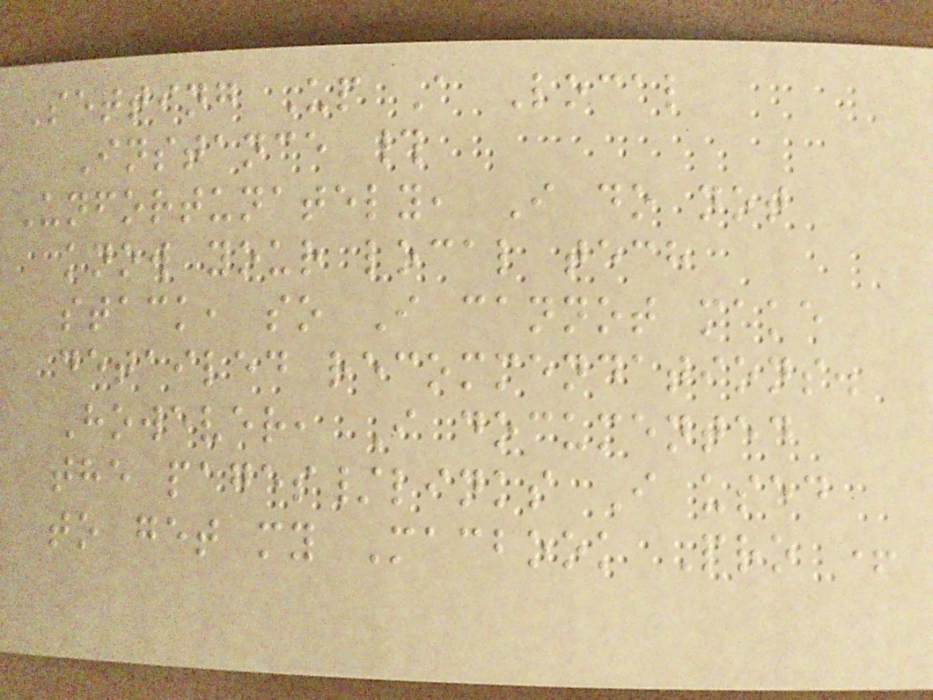Setting Up A Local
Instance #
Unfortunately, I do not
know your local tech
stack, so I cannot make
detailed recommendations.
However, I documented
the pages/links I used
to get my Macbook Pro +
